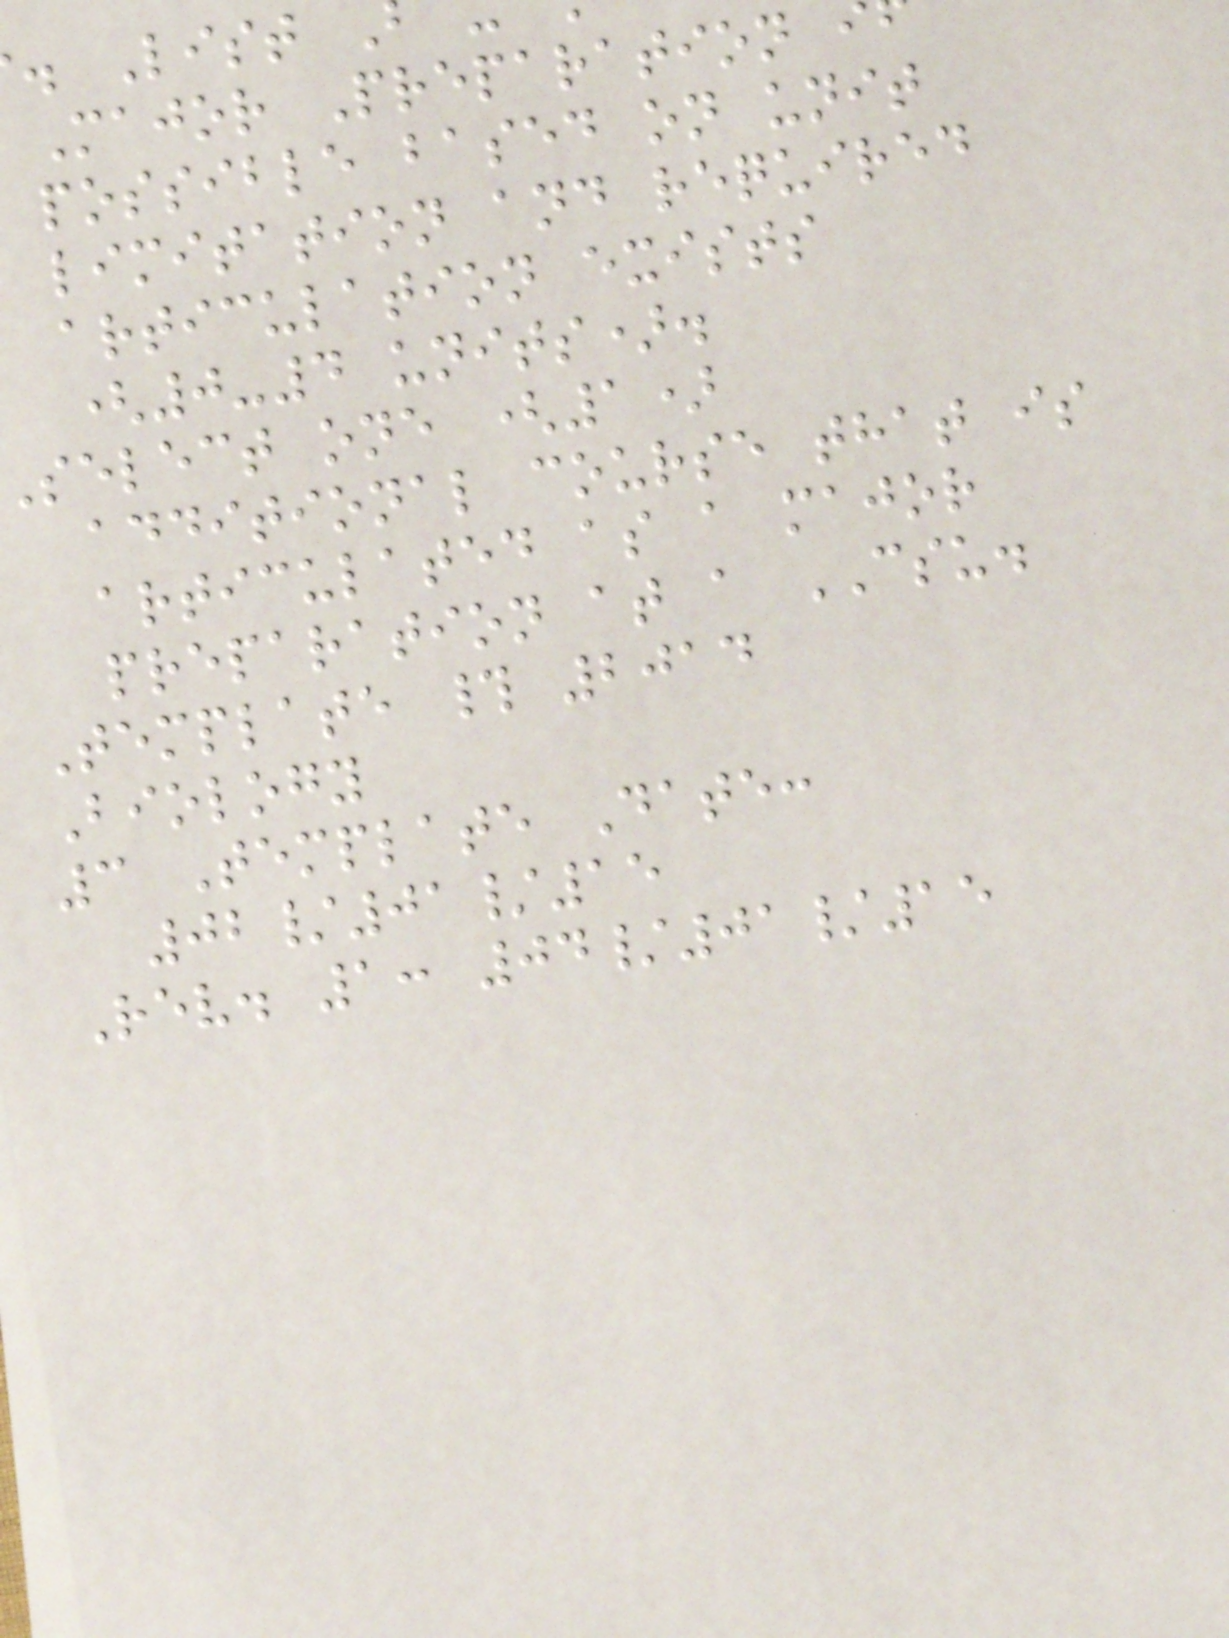. List
Major Preparation i
possible based on unit
limitation and required
articulation exists
(0-4 units).
select one (1)
additional course that is
articulated as a major
preparation at a CSU.
Template # 2014
Biology
3 Template Date:
02/01/15
Rev. 1: 04/01/15
